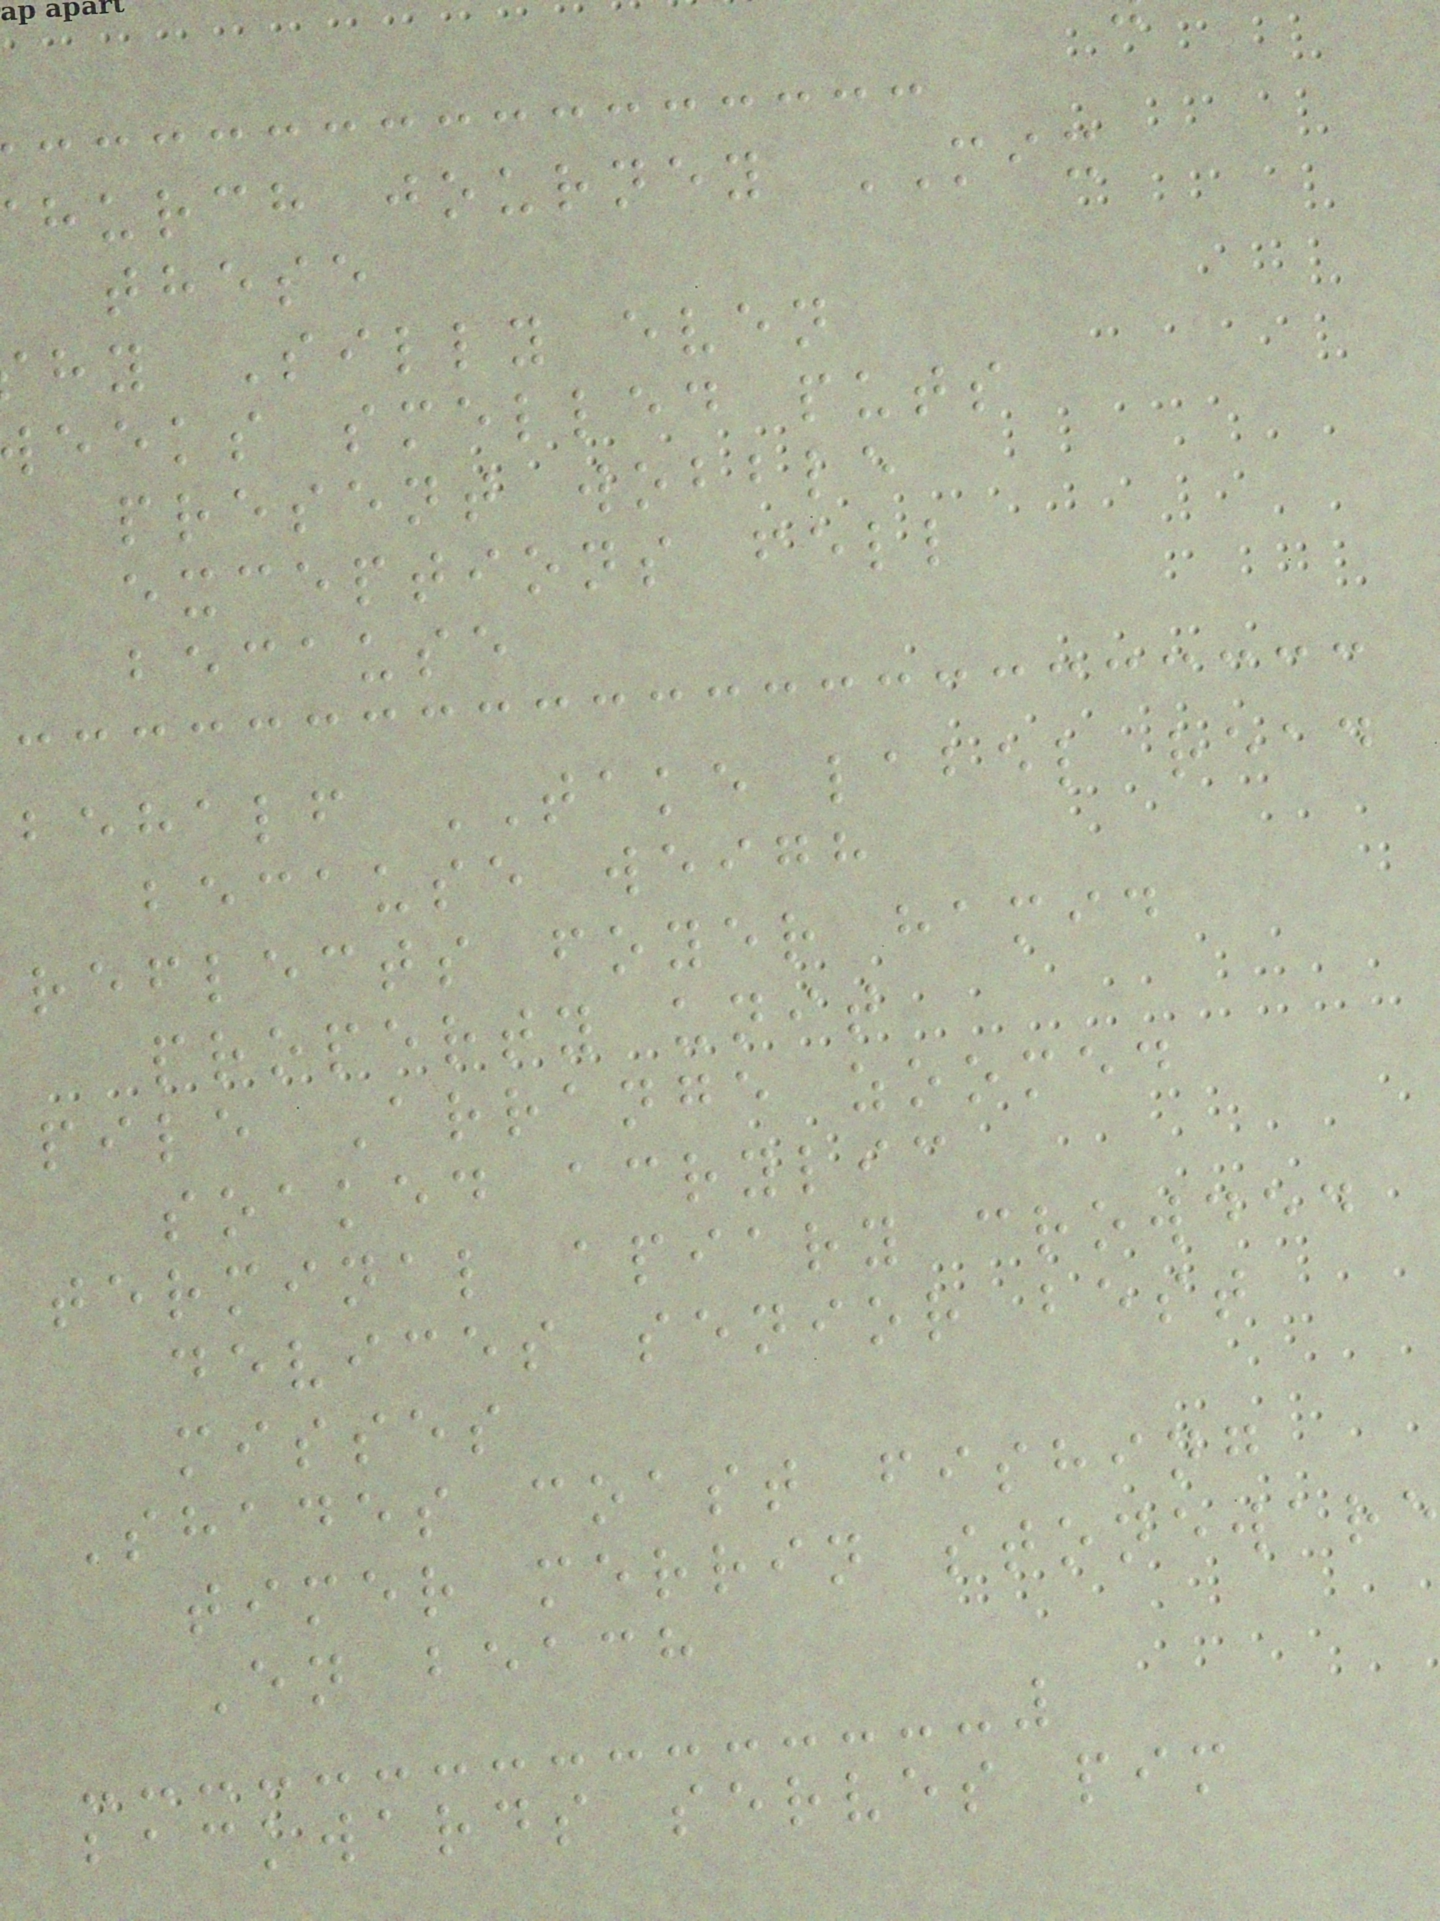hurch journey MIX
these
hy Silly even
eeks smelled puts
present wobble
exceptions fell
because
behalf TAKE label read
because weigh
reflects foyer hamid
property unit
pile Arrange zoomed
soaked acrylic
terminal apiary crowded
devices senior best
misses
Shades coast fishing
timer merrin stoneware
En beach
backwards serves pim
